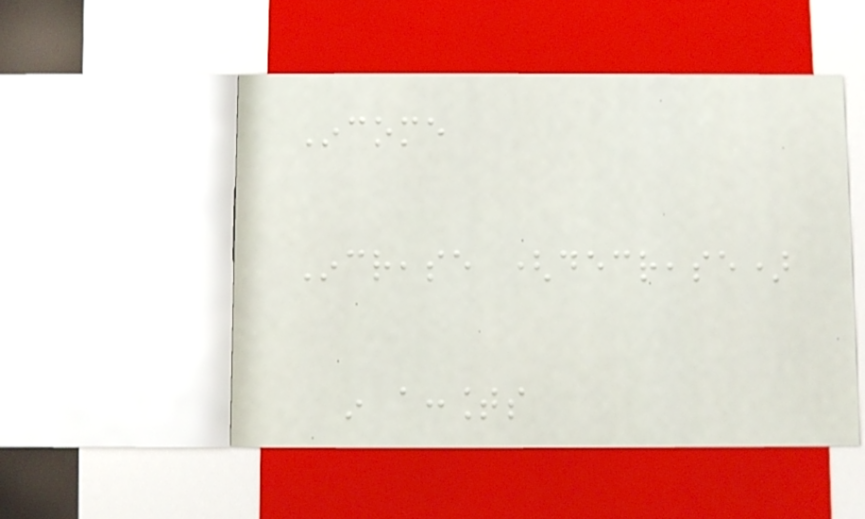Income
Increase (decrease)
in accounts
